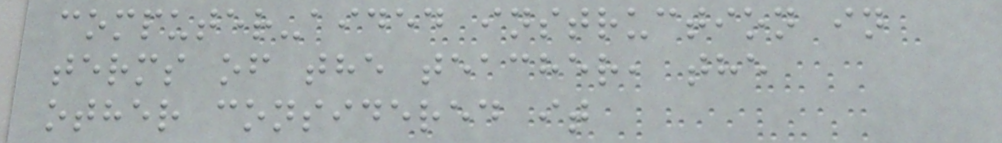computer-aided instruction in
terms of the teacher, the
other considered it
